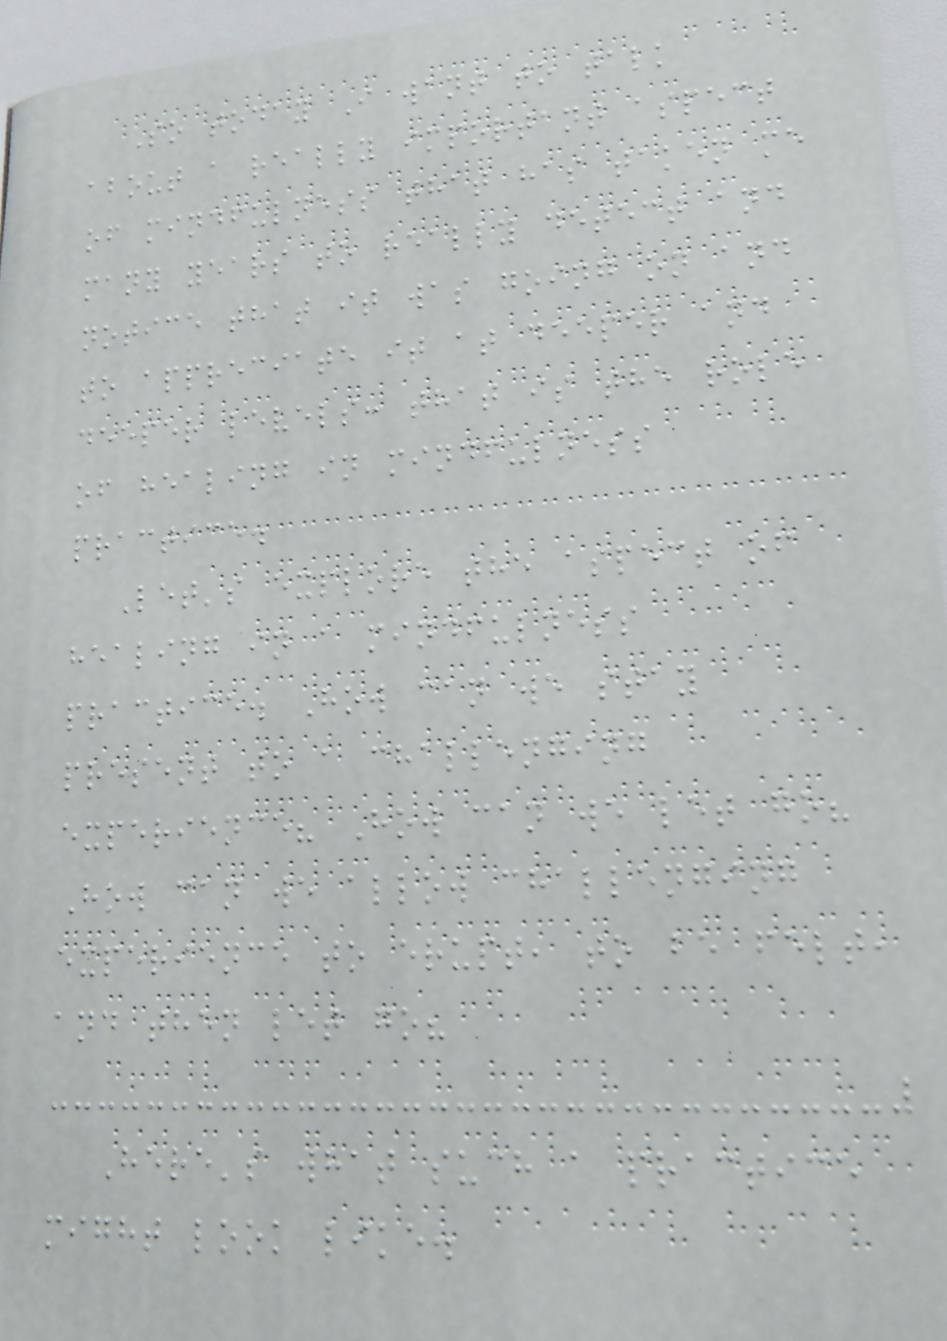So today I want to talk
about a really important aspect
of mindfulness that has taken me
many years to really detect and
notice that it was going on and
to appreciate it at deeper and
deeper levels: that is the role
of healing in mindfulness
practice.
Let's explore the aspect of
healing in a mindfulness
practice. How can we stay
present to a challenging
experience? How can we let go?
How can we allow challenging
experience to erupt, to be felt,
and then let go?
Here's what such a practice
might look like.
